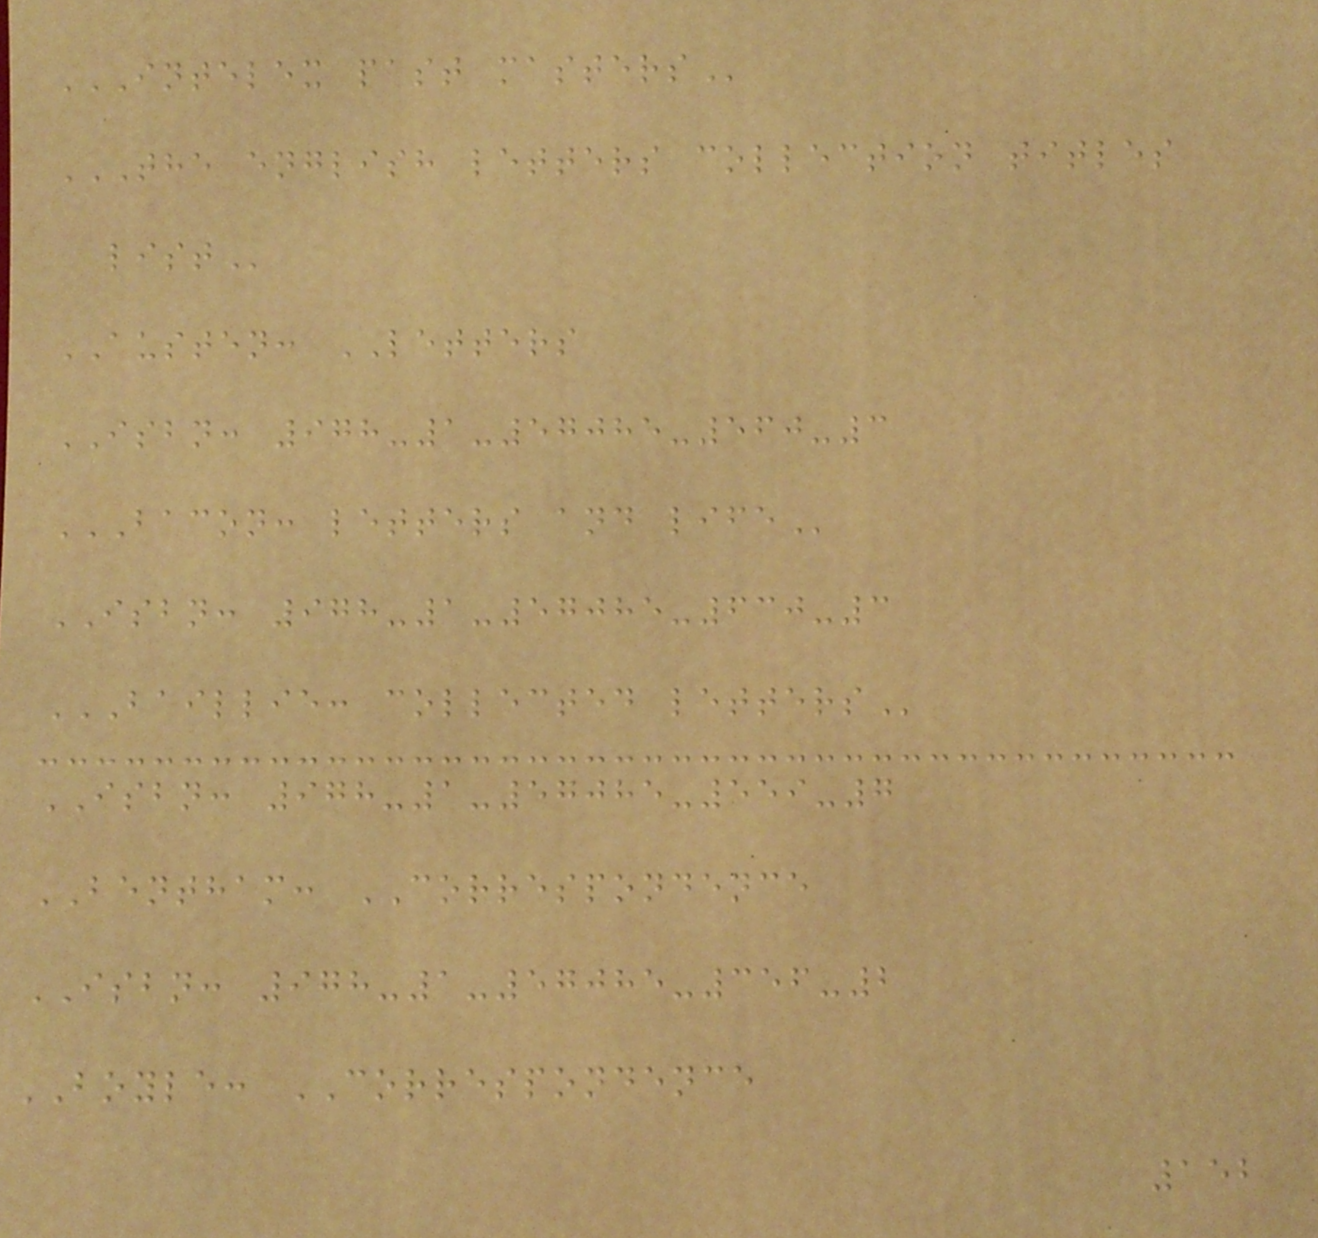INTELEX PAST MASTERS
THE ENGLISH LETTERS COLLECTION TITLES
LIST
AUSTEN: LETTERS
ISBN: 978-1-57085-560-3
BACON: LETTERS AND LIFE
ISBN: 978-1-57085-630-3
BAILLIE: COLLECTED LETTERS
ISBN: 978-1-57085-559-7
BENTHAM: CORRESPONDENCE
ISBN: 978-1-57085-356-2
BOYLE: CORRESPONDENCE
152
